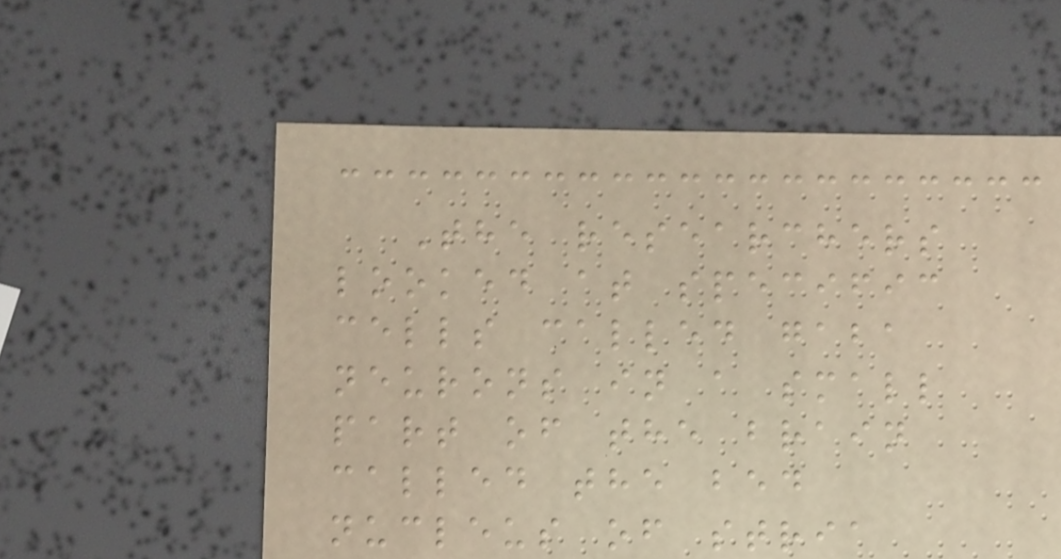The researchers
looked at specific
cells called gaba
neurons in a small
part of the brain
called the bed
nucleus of stria
